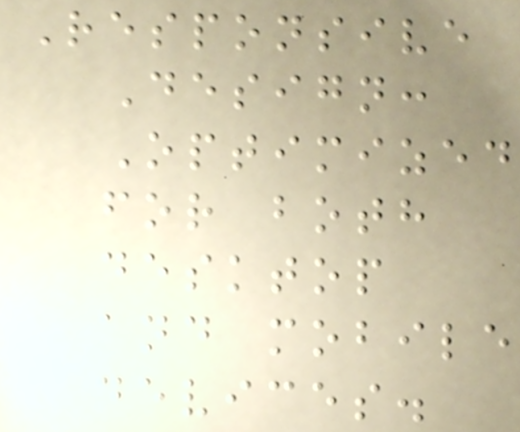Responsive
Design:
Optimized
for both
desktop
and mobile
devices.
